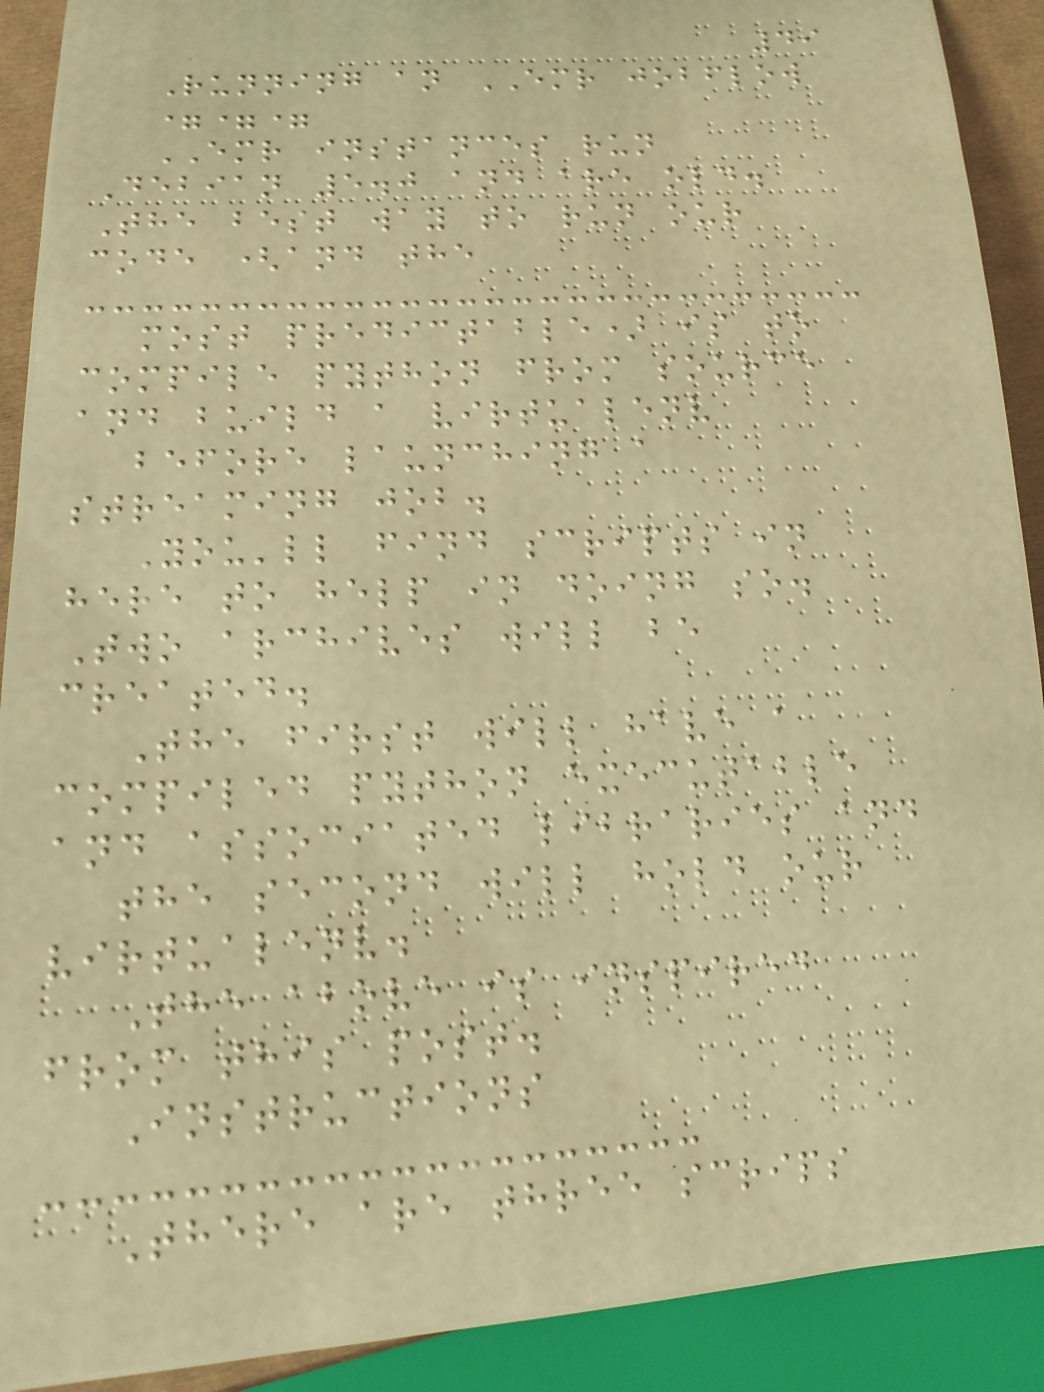49
Running an EMR jobflow
===
EMR instances run
Debian 5.0 and are old.
The best way to run our
code (and the
most predictable) is to
compile python from source
and build a virtualenv
before launching a
streaming job.
You'll find scripts in
here to help in doing so.
Two archives will be
created.
The first will have a
compiled python executable
and associated libraries and
the second will hold our
virtualenv.
The above is inspired
from this post.
Instructions
There are three scrips
